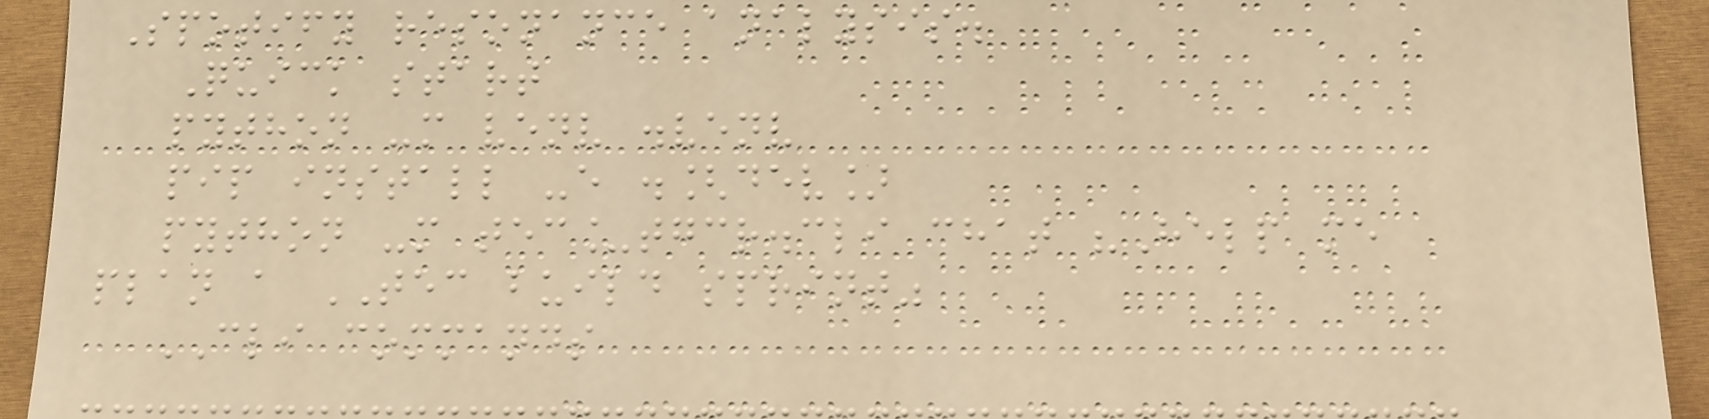Spotify resonance analysis.
Quick start
python -m venv .venv
pip install -e .[dev]
python -m tec_tgcr.cli chat "Help me
plan a TEC build sprint"
CLI commands
